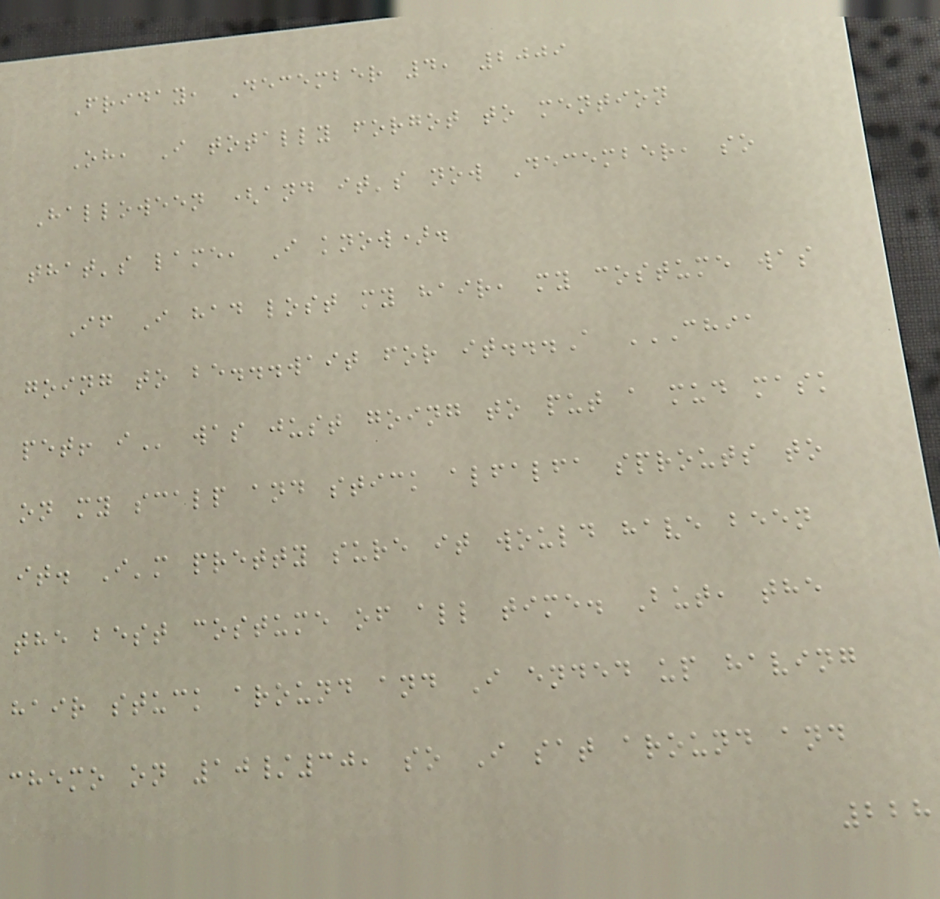Friday, December 4, 2009
Oh, I totally forgot to mention
Halloween (and it's now December, so
that's lame, I know).
If I had lost my hair, my costume was
going to be...wait for it...A CHIA
PET! I was just going to put a mud mask
on my scalp and stick alfalfa sprouts to
it. I'm pretty sure it would have been
the best costume of all time. But, the
hair stuck around and I ended up having
chemo on 10/30, so I sat around and
228
